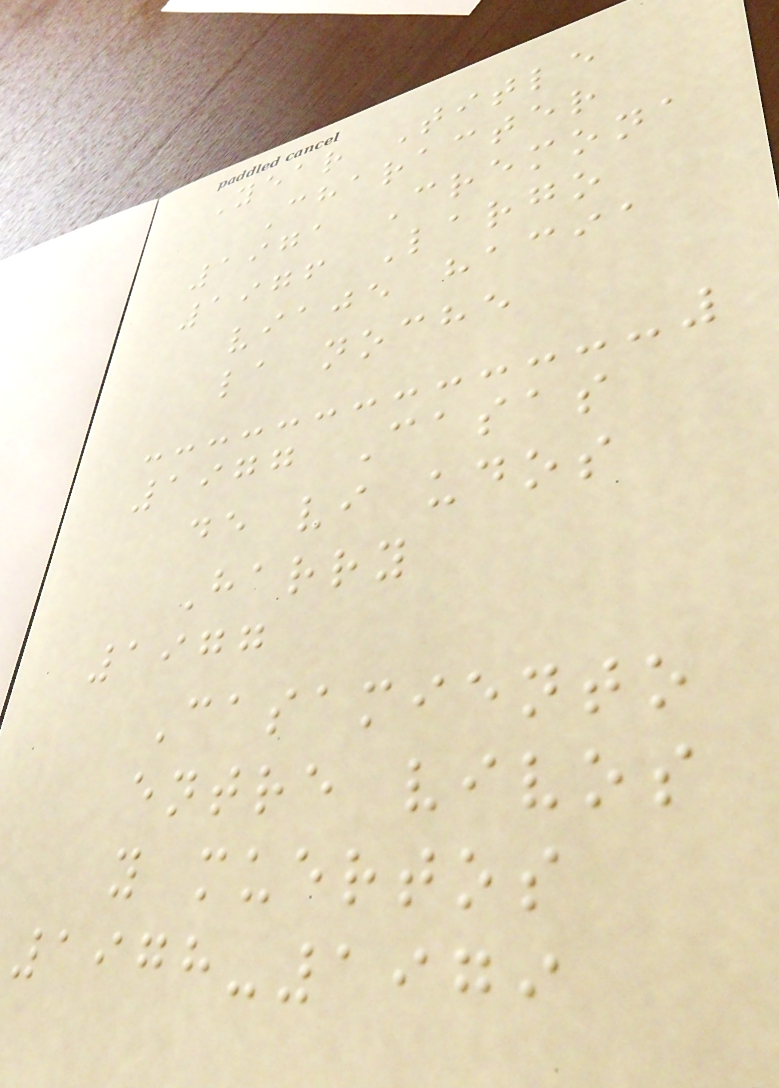Year Title
Character
1971 Cremona
1976 Largo
viaje hacia
la noche
1977 Casas
de vi udos
Harry
1977
Casamiento
entre vivos
y muertos
1978-1979
